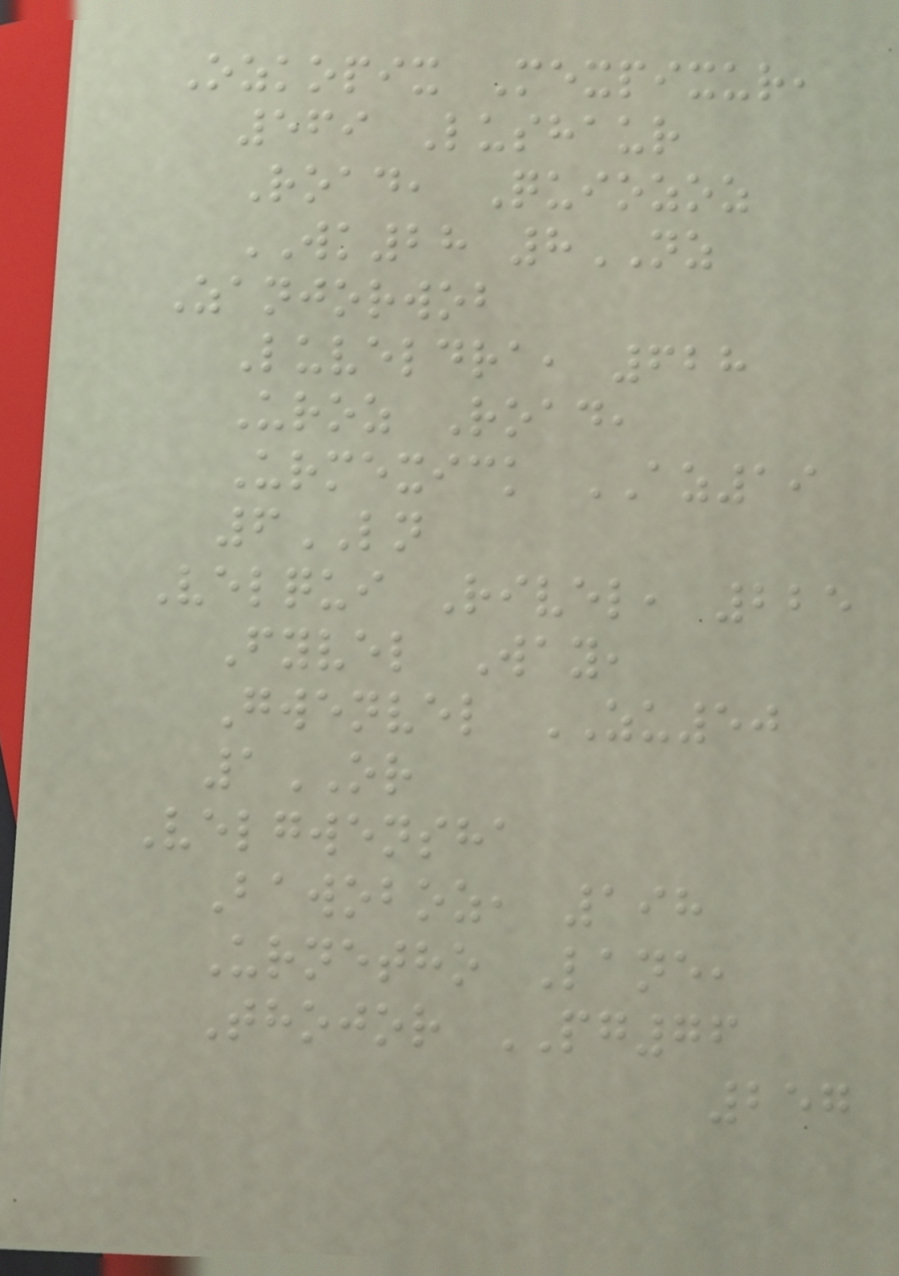Ozkopix Mexpixur,
569 Lushaur
Road, Quiozoz
WK28 8NZ
Zanjorwob
Luveldra, 628
Uroz Road,
Urmexick AZ19
6LN
Velqui Rivel, 225
Fyvel Way,
Gwenvel ZU50
1OR
Velgwensha
Bawoboz, 198
Urnetho Lane,
Thojor PG76
257
